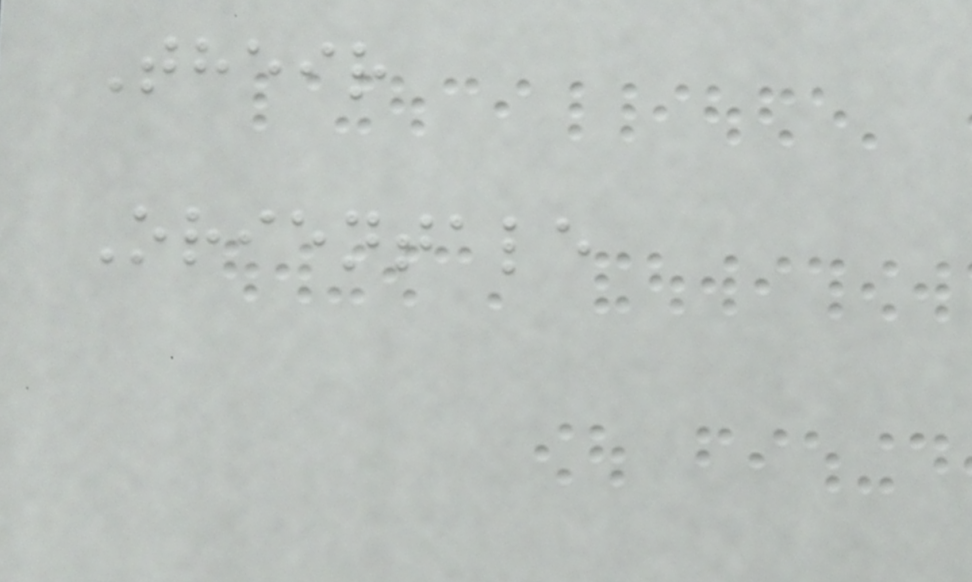Their
Orientale
